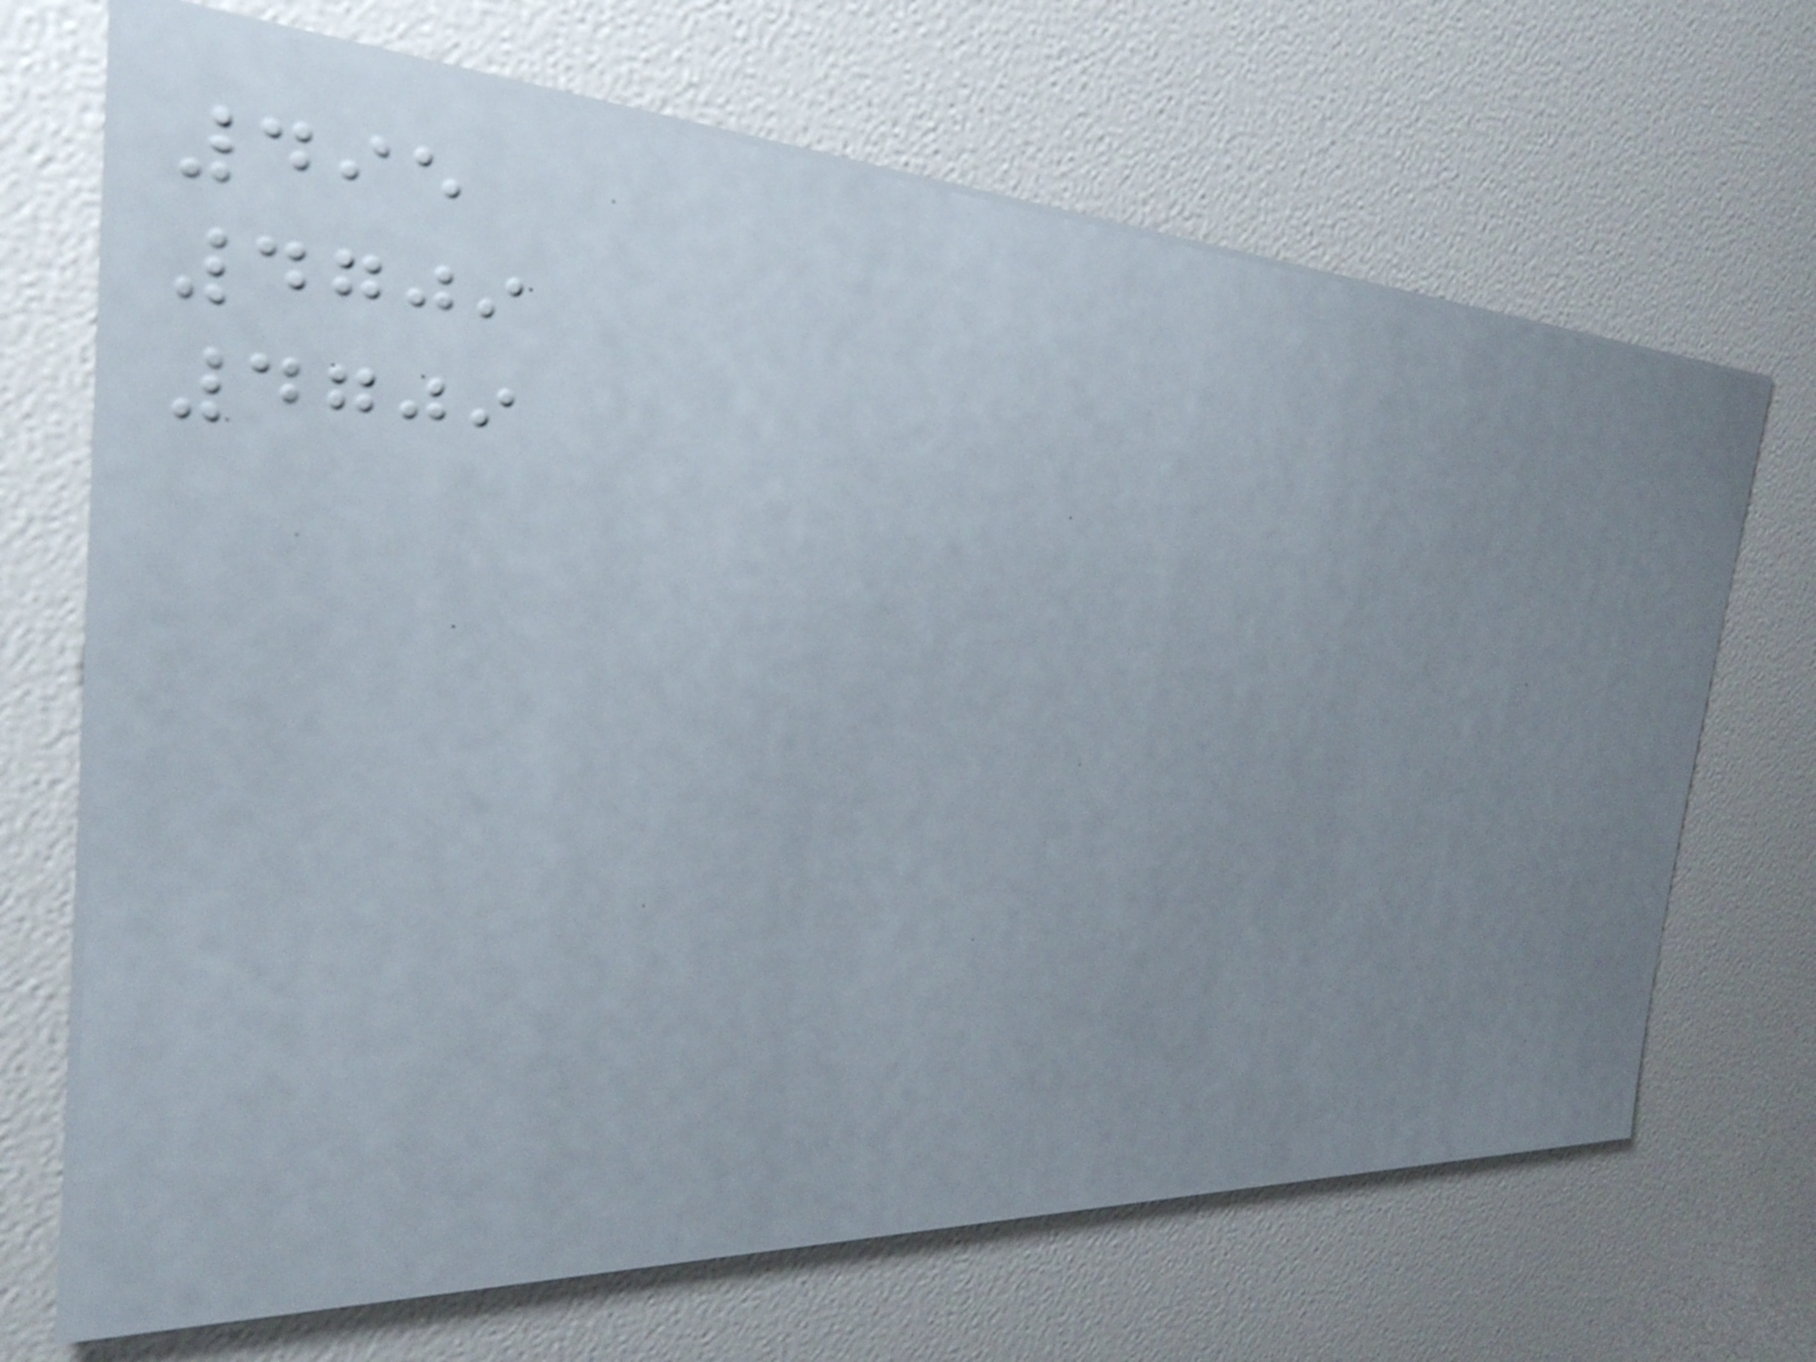495
4709
4709
